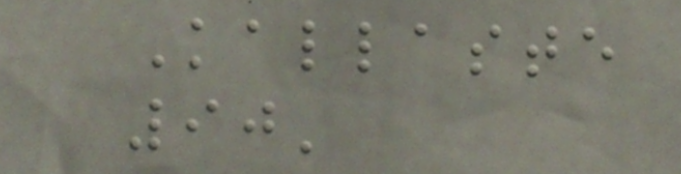Kallaste
90'
